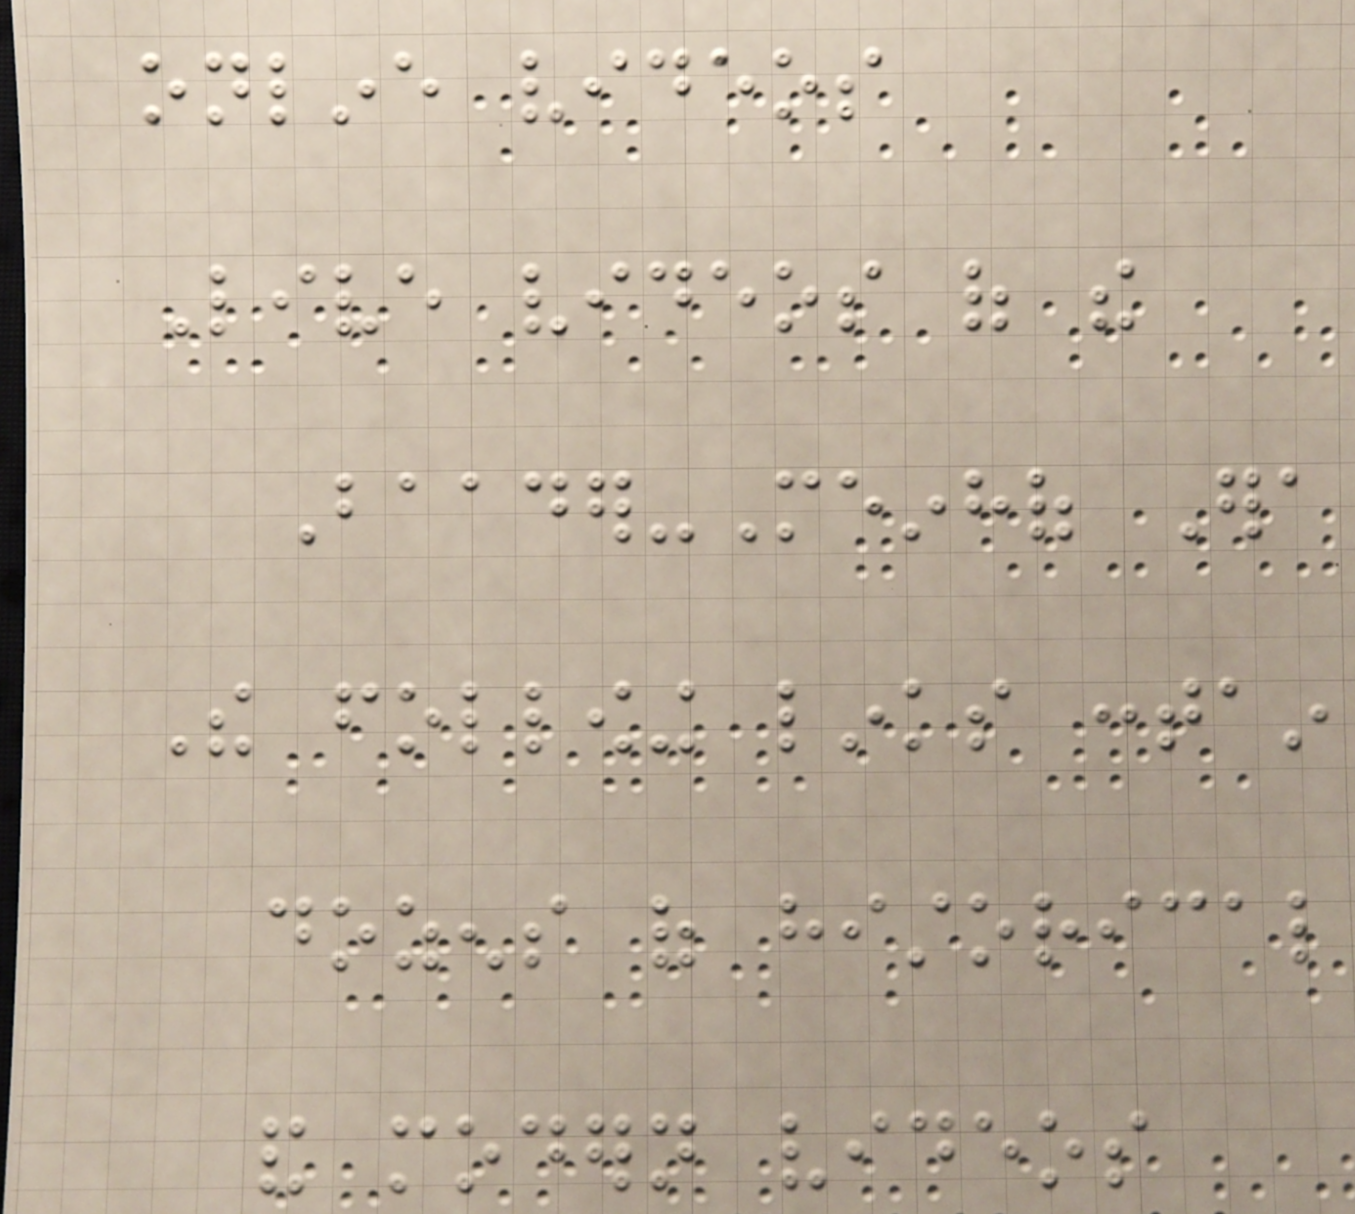online videos
Live videos of the
Baader-Meinhof Era
The following links contain
dozens of historical
and modern videos
